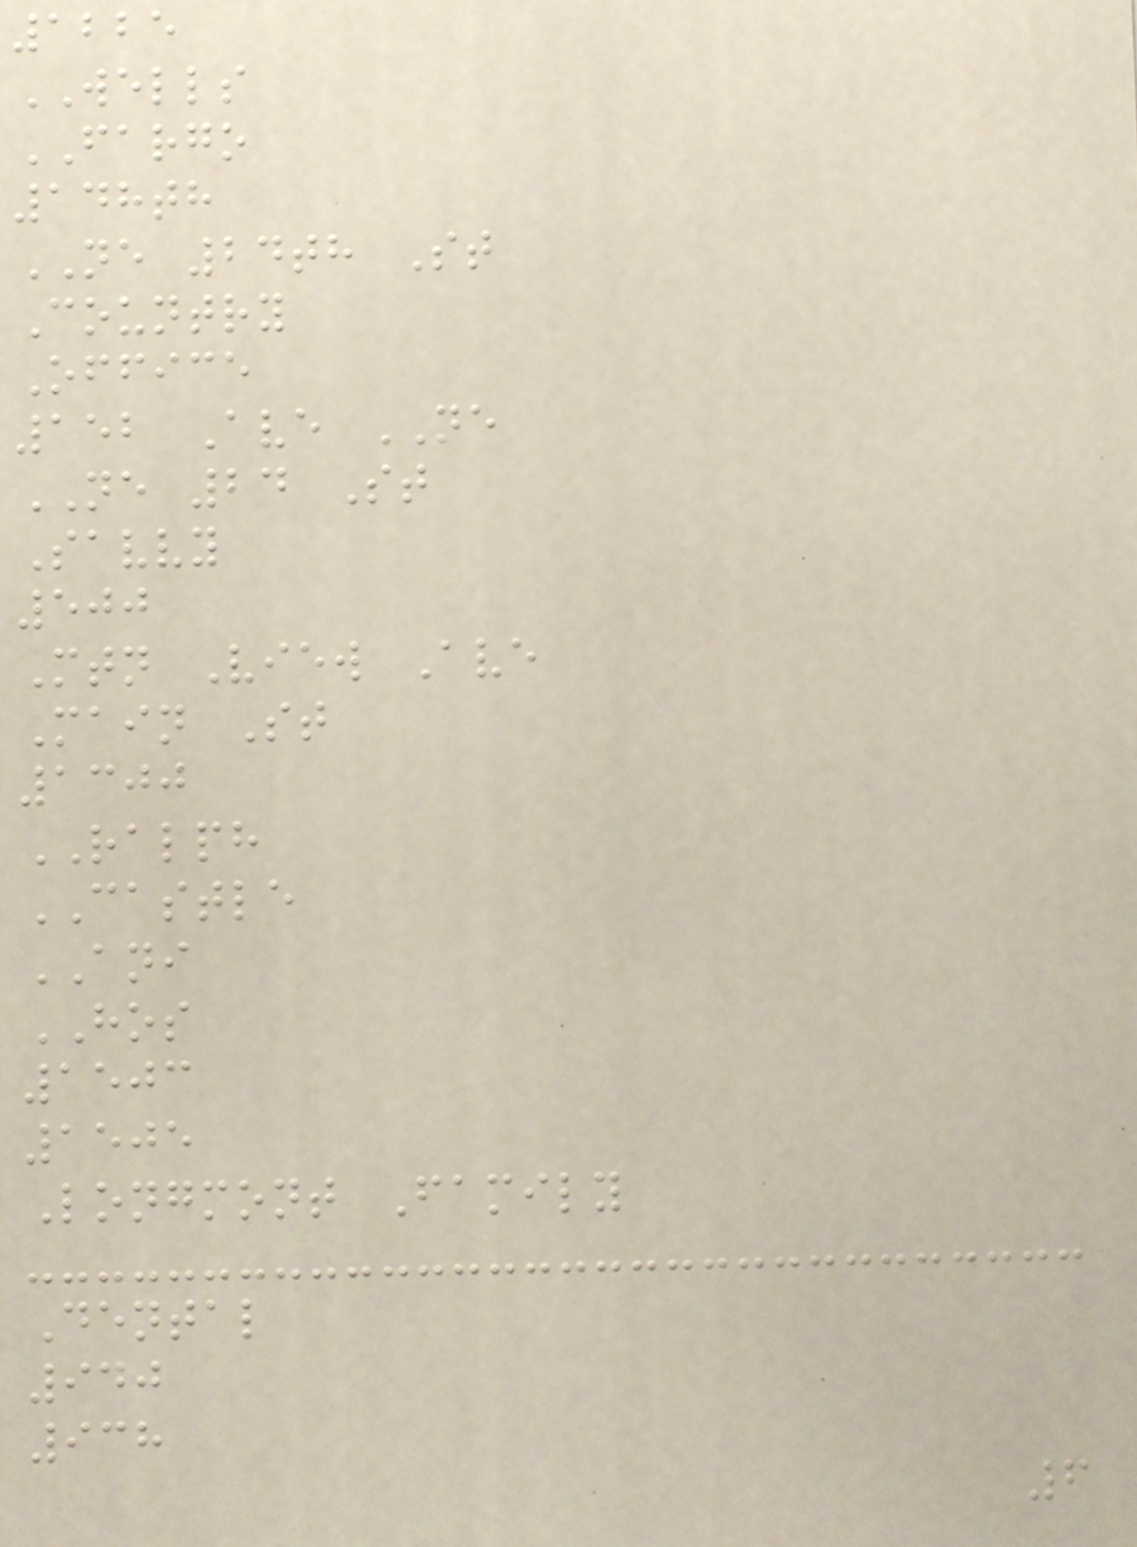1225
WELLS
FARGO
148th
NE 24th St
Country
Office
152 Ave NE
NE 24 St
Savvy
500
Mtn View Ave
Main St
1300
RALPH
CASTLE
ANI
HOS
1503
1505
Longmont Family
Dental
940
938
6
